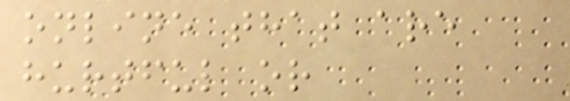online that are
hurtful or
